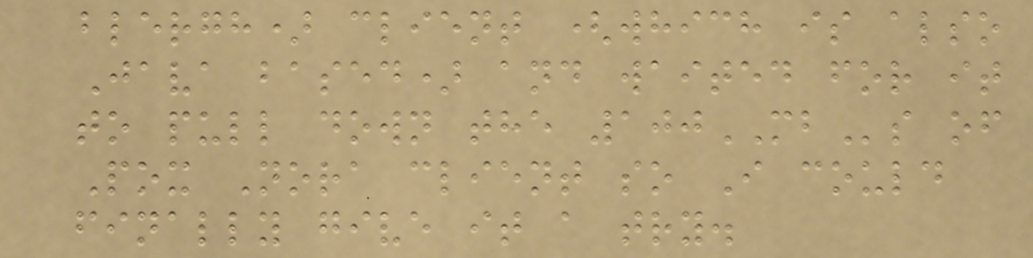blergh) client (which is also
Java based) and waited for it
to pull down the 100MBs of
Pox Nora client so I could
finally give it a try.
